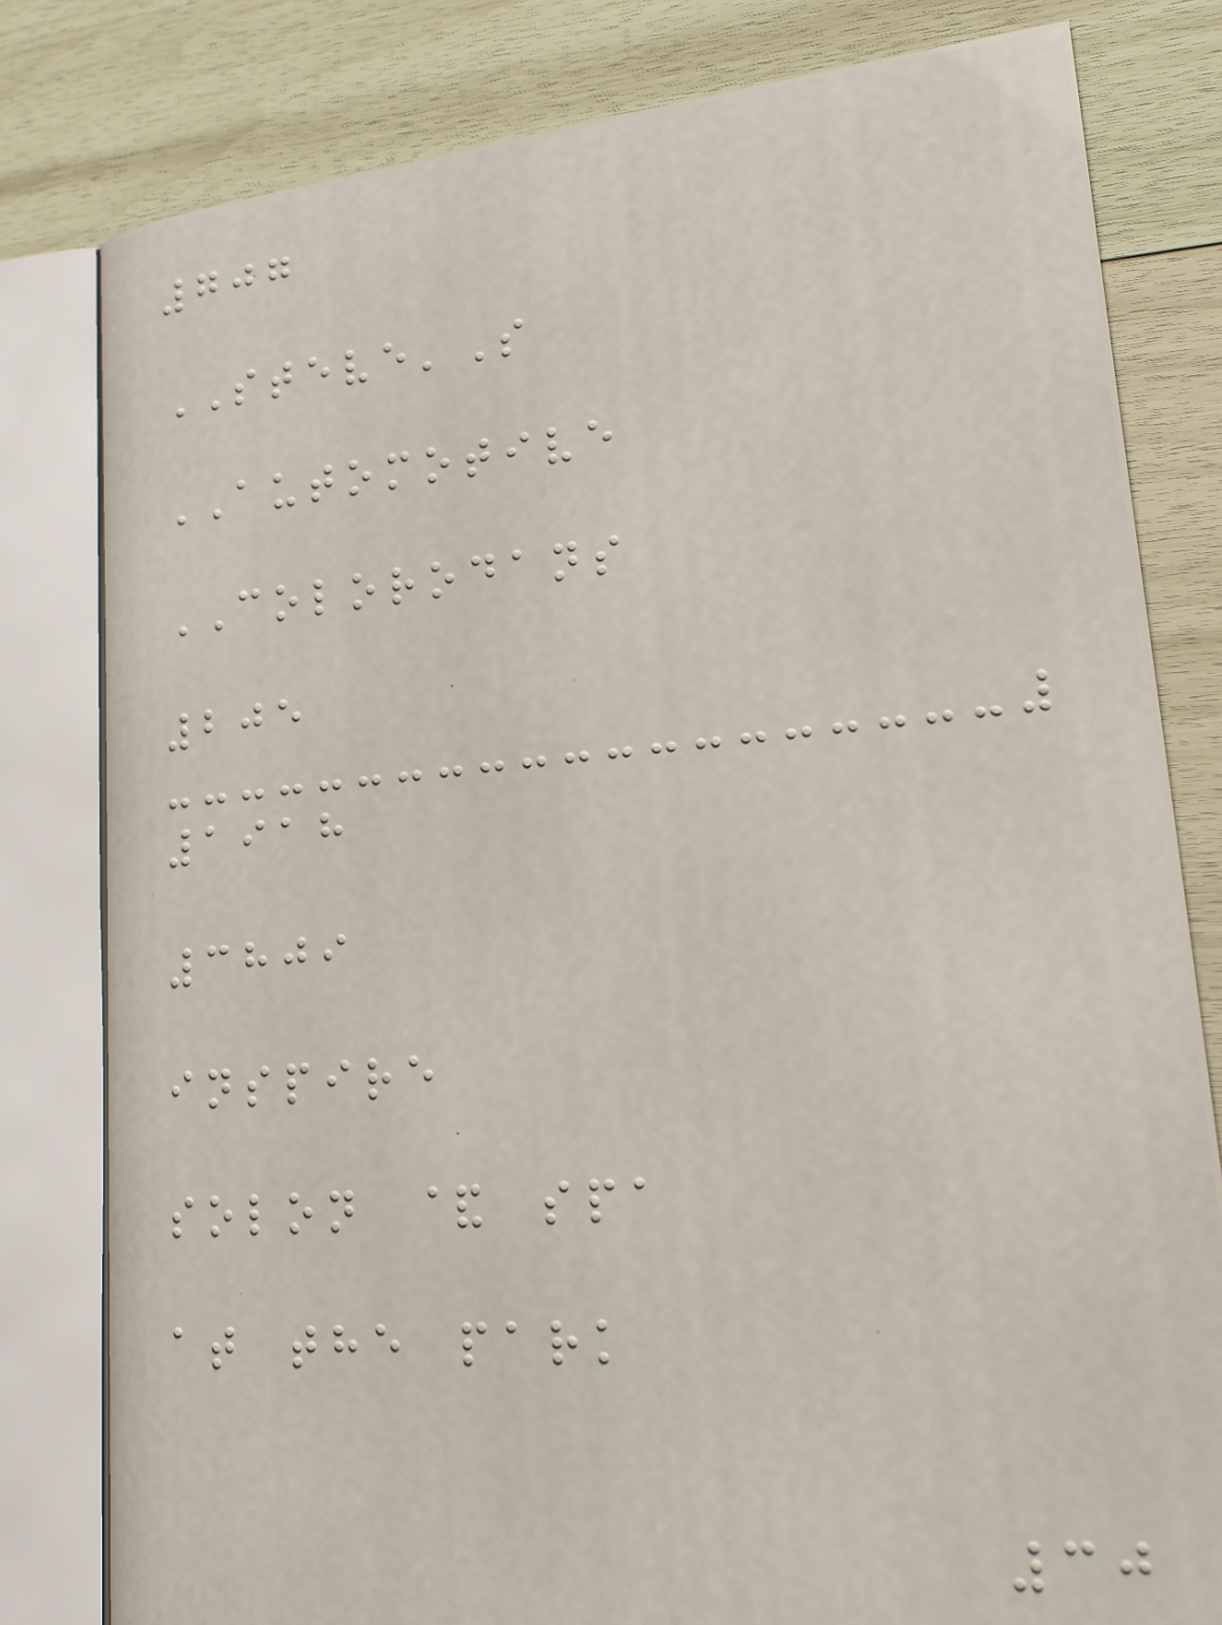707
STEVE'S
AUTOMOTIVE
COLORODANS
205
1918
3809
inspire
solon & spa
at the park
30
